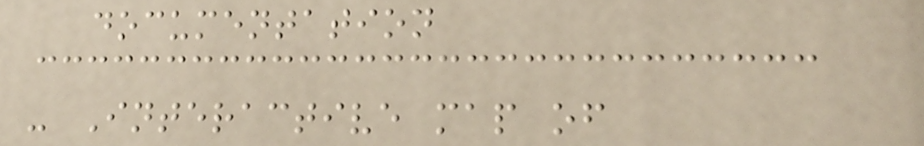documentation
- Interactive map of
